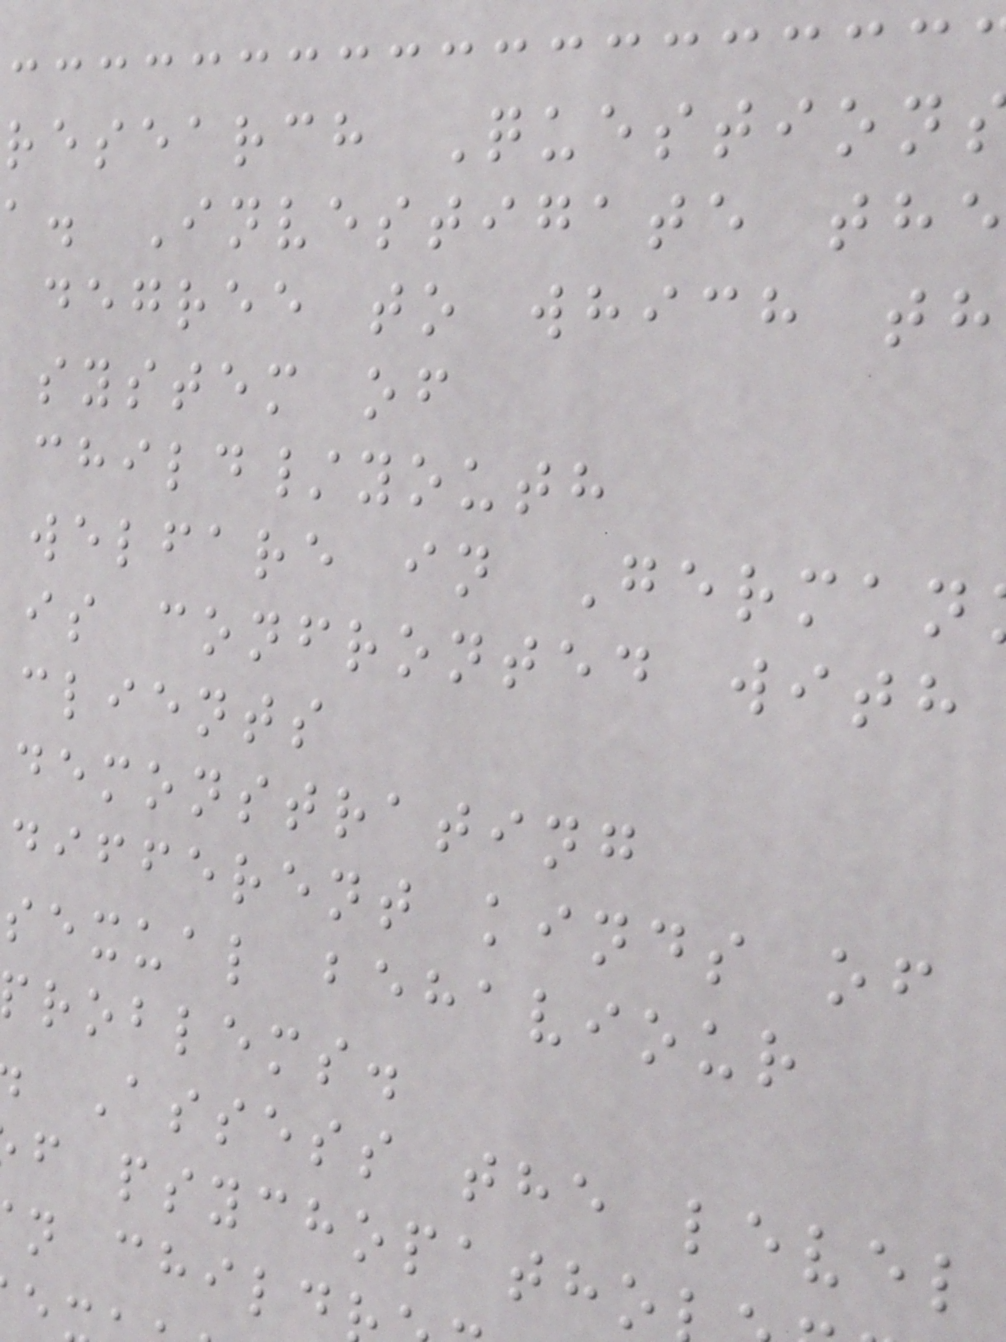research Question
a. Investigate the
degree to which th
system of
child/youth
welfare in German
is confronted with
clients
demonstrating
different kinds of
sexual behaviour
roblems.
Assess the level
f psychopatho
n child
